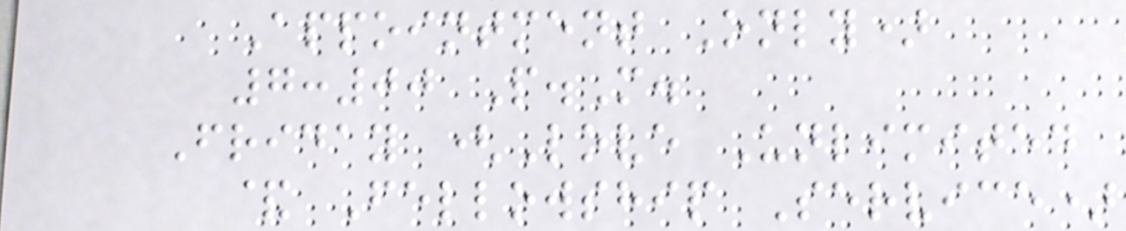Appointment Only)
7:00 P.M.
Friday (Love Unlimited
& Fellowship Service)
